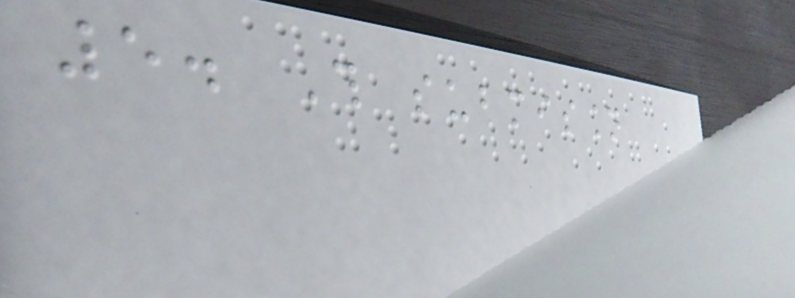5. This submission
